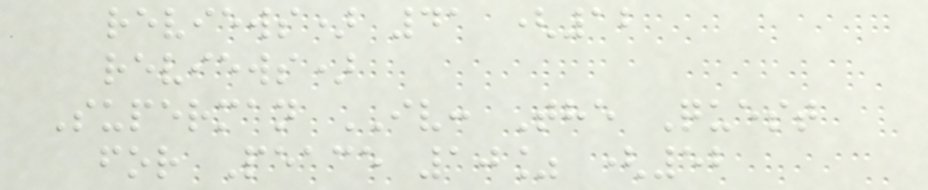reviews) 41 (12
reviews)
Superman IV: The Quest
for Peace 10% (52
